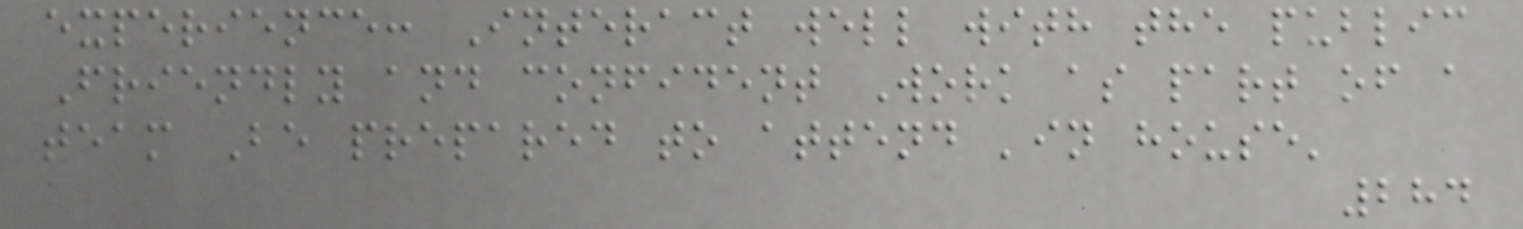experience: Interact well with the public
Friendly and confident Work as part of a
team Be prepared to attend 'in house'
284
